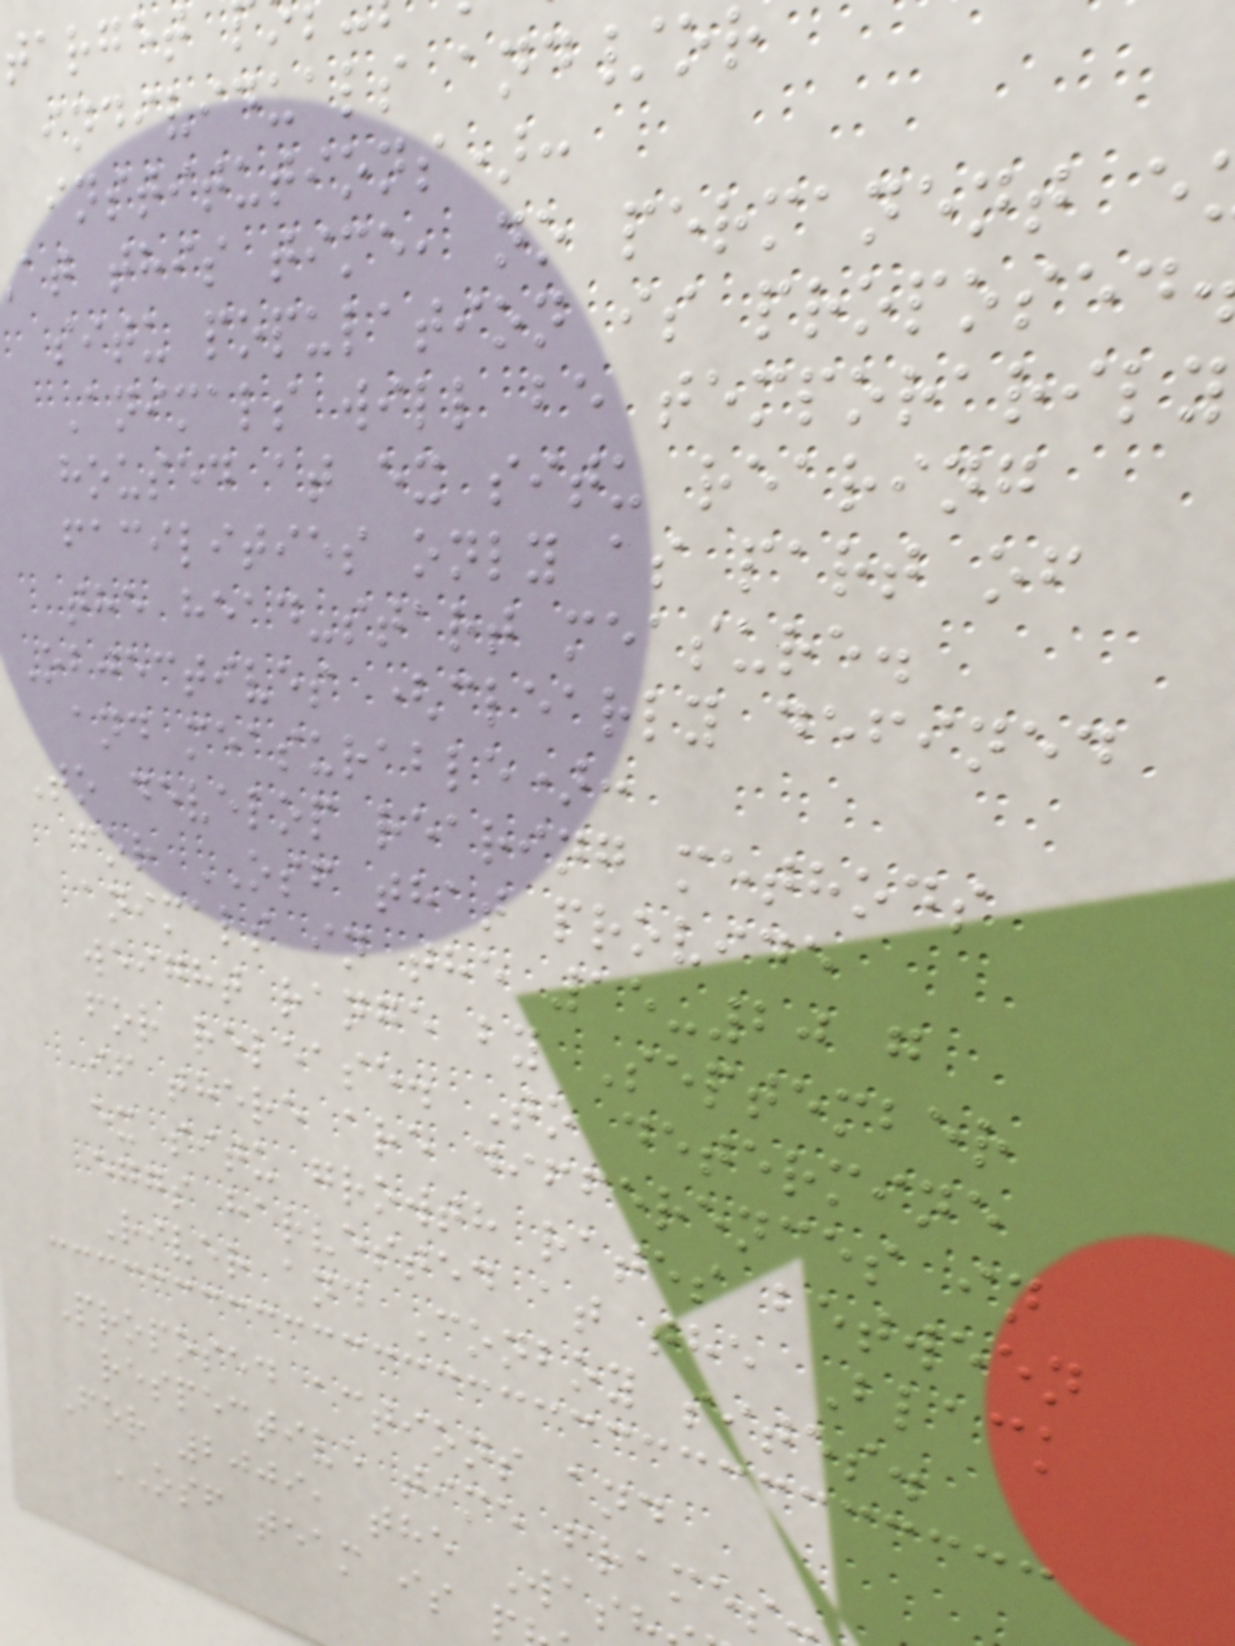individuals and/or
institutions):
at this time, no permanent e
situ population is proposed
Animals will be temporarily
housed at ex situ rearing
facilities only as part of
the head-start measure.
Objectives (clearly defined
and measurable):
To develop rearing methods
for OSF that provide
animals in the 15-20 g
weight range by September
for release. To determine
if there are differences in
ex situ growth rates between
eggs harvested at the Black
River and Conboy sites.
Proposed actions and
respective time frames
For 2009, the Was
OSF team is
